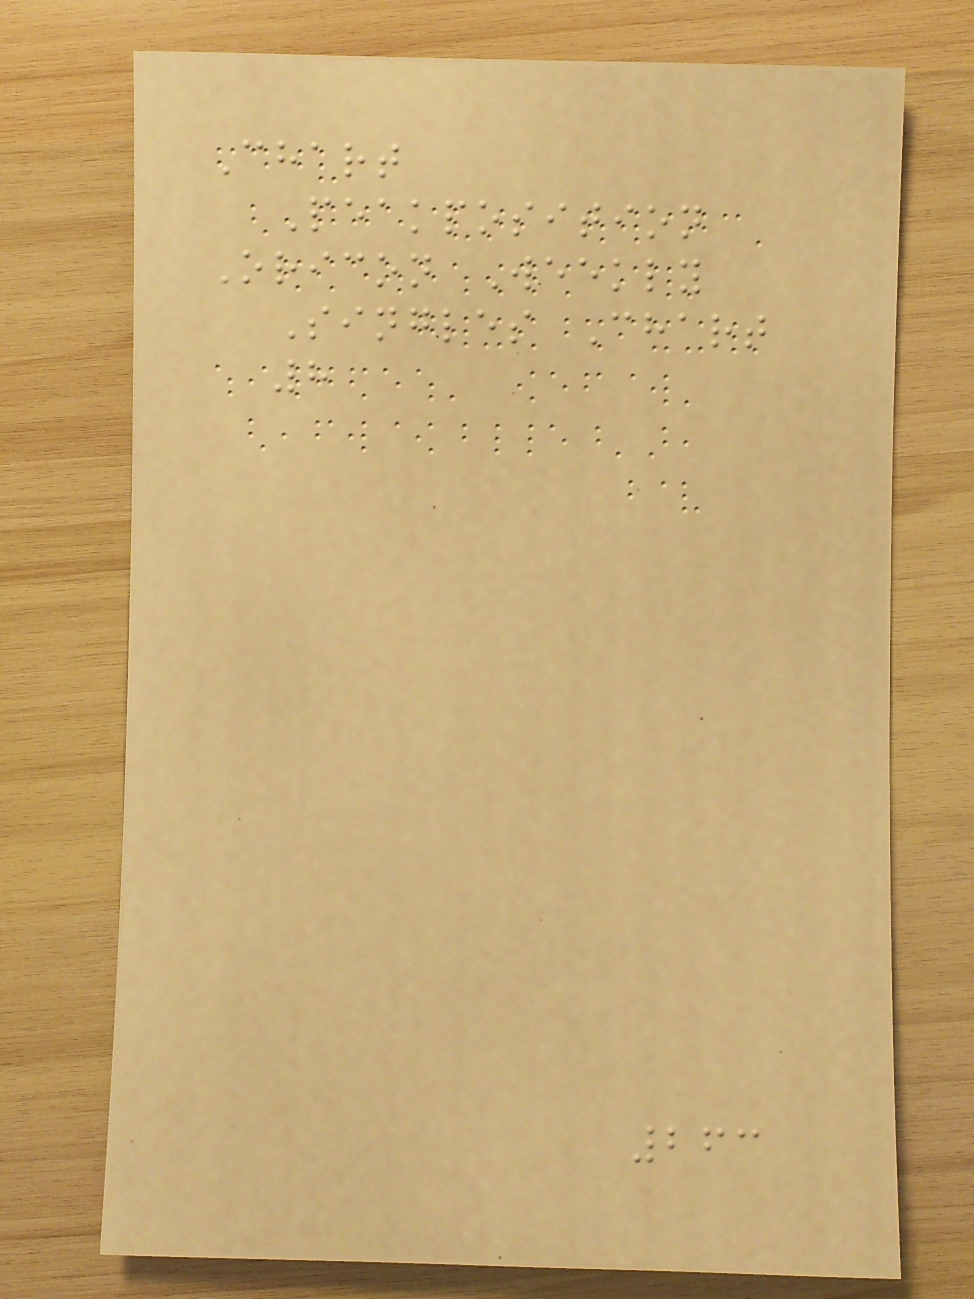Chart
Peakposition
Oricon Weekly
Singles Chart
8
263
